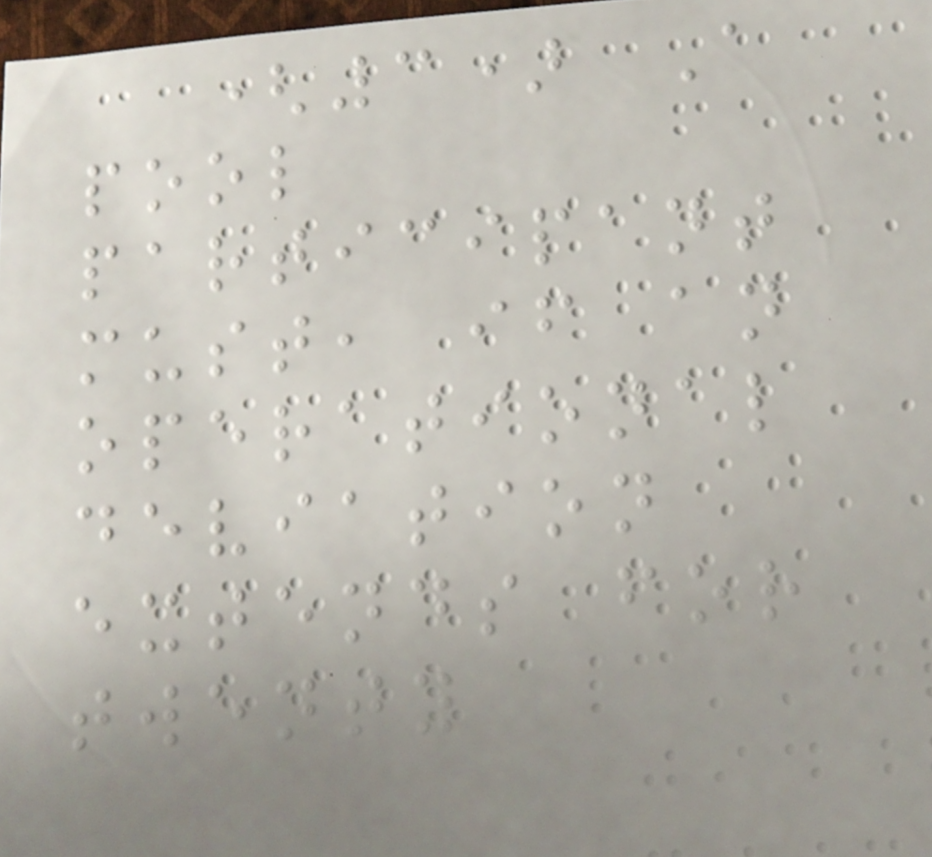(3) A
pool
participant
must, if an
operational
deviation
extends for
twenty
